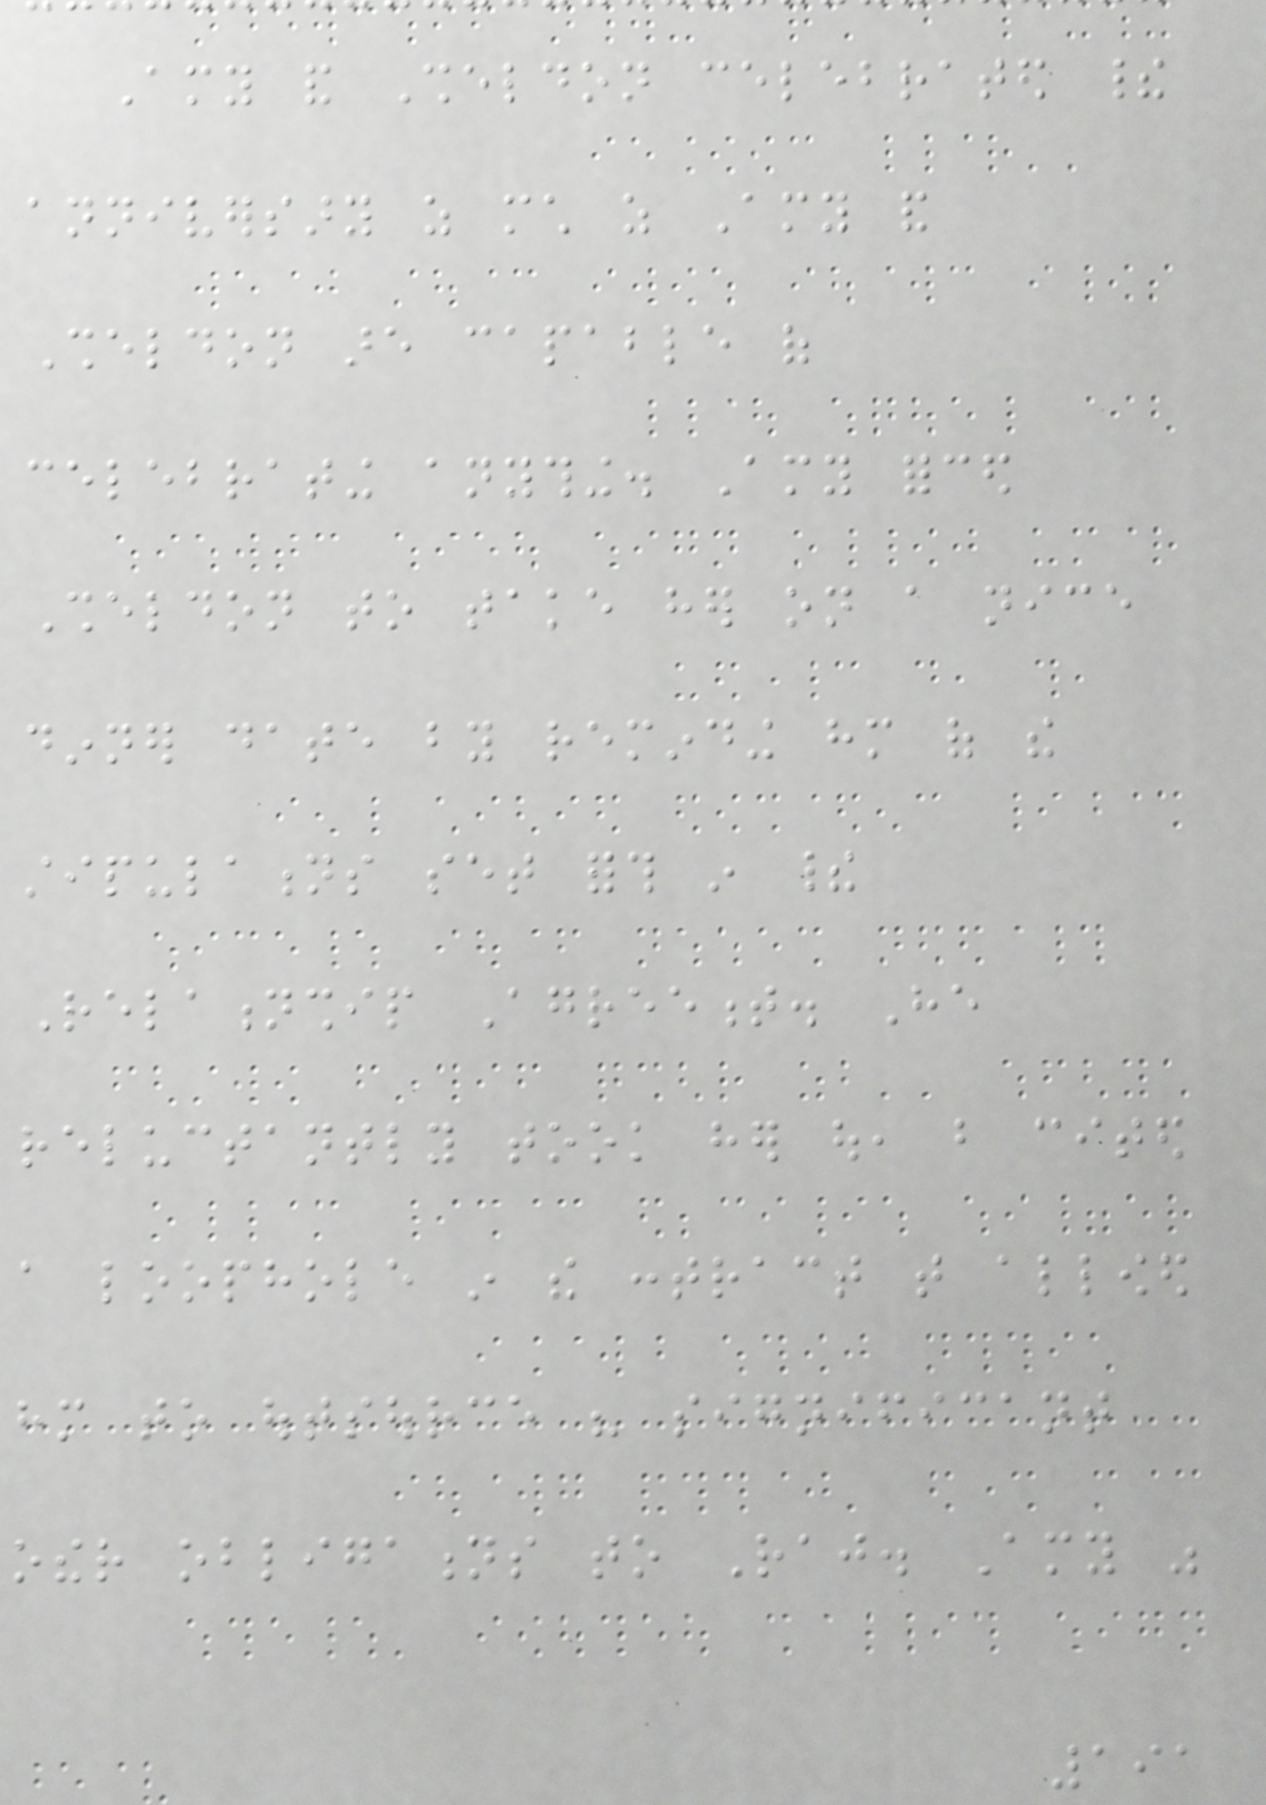Amy and Sheldon celebrated their
anniversary as much as Amy and
Sheldon are capable of
celebrating anything. Amy forced
Sheldon to take her on a nice
dinner date by reminding him of the
stipulations set forth in their
Relationship Agreement. He
reluctantly took her out, but cited
a loophole in the contract that allowed
him to outsource his significant
other obligations to Raj. Amy was
191
